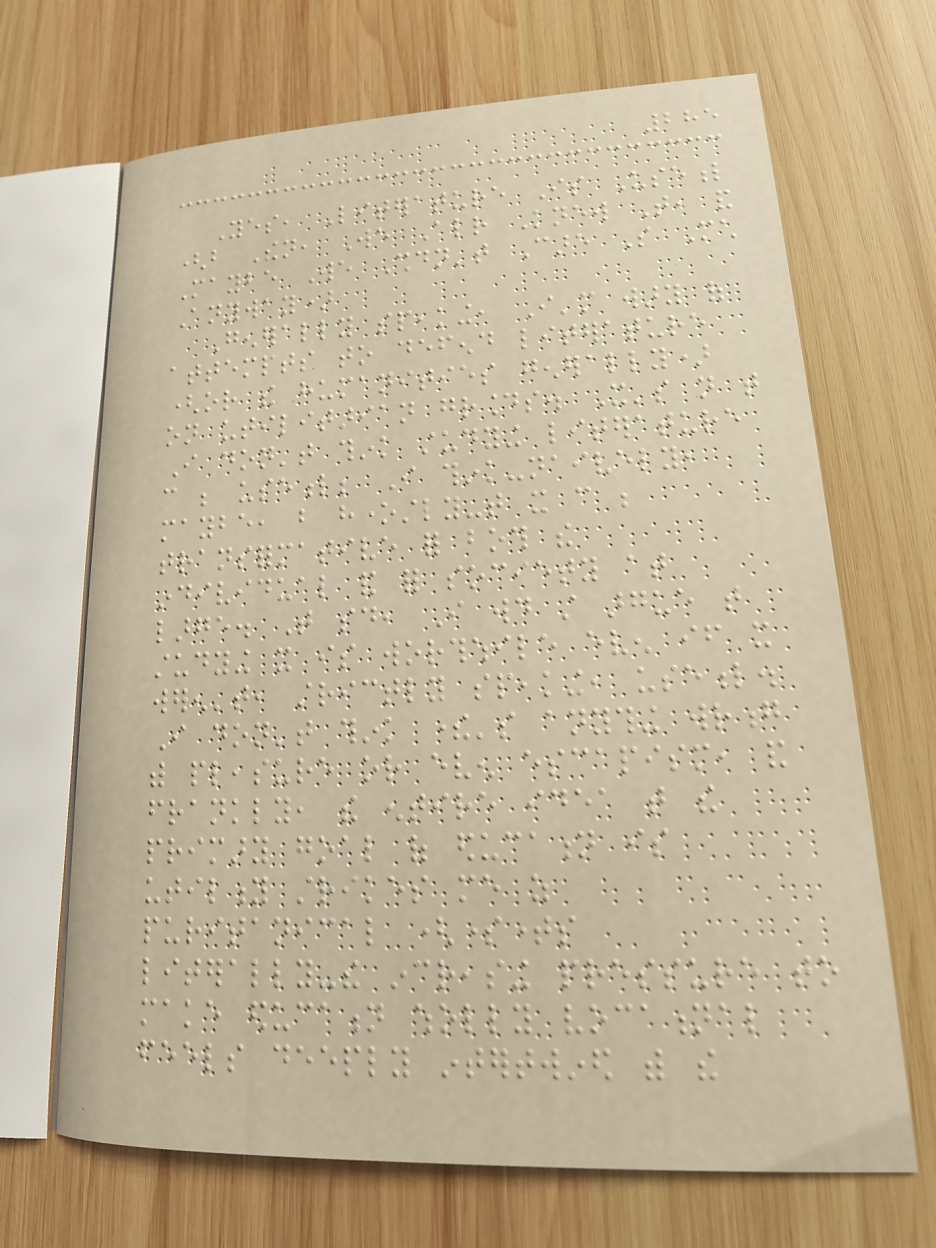285
Yes, Literature Is Useful
(but Then, We Already Knew That, and
Maybe We Shouldn't Care So Much
Anyway)
Generally speaking, I'm wary of
attempts to defend literature
(or the humanities generally)
on utilitarian grounds. It's not that
I don't think studying literature
can be useful; I think-naively,
maybe, but honestly-that it can be
transformative for both the
individual and for society at
large. That said, I would still argue that
studying it is worthwhile even if it
weren't, strictly speaking, useful.
I don't think there's anything wrong
with pleasure or even escapism, and
frankly, the entire idea that the
primary goal of education is
utility strikes me as
puritanical (sometimes
literally-the increasing pressure to
make education wholly vocational
feels deeply intertwined with the
